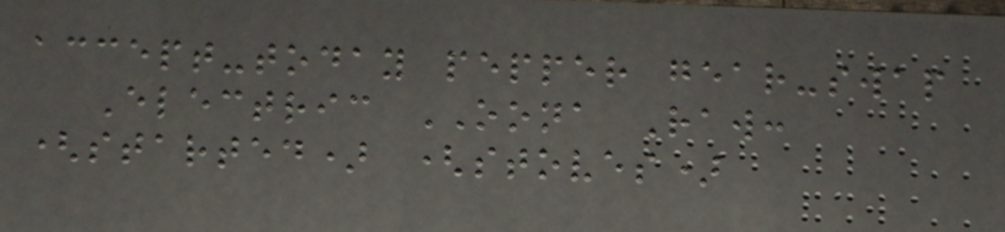accept-today pepper gear-swap
Electric OONA Raw:
(started) (stoves)
